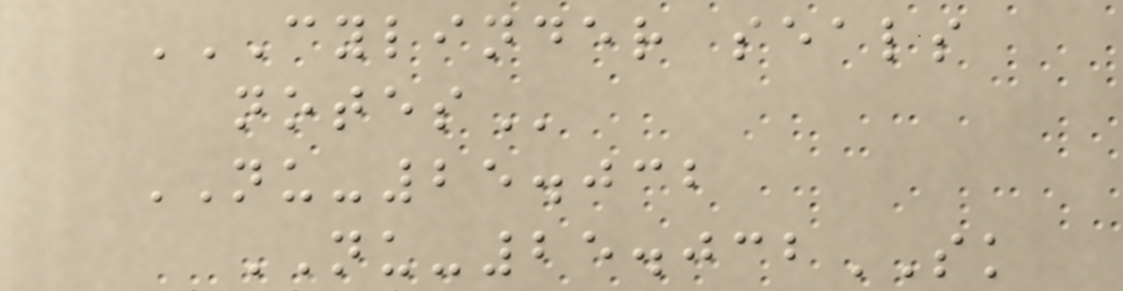CYLINDER SEALS
NOTES
NU-25.032
NU-25.032SK
